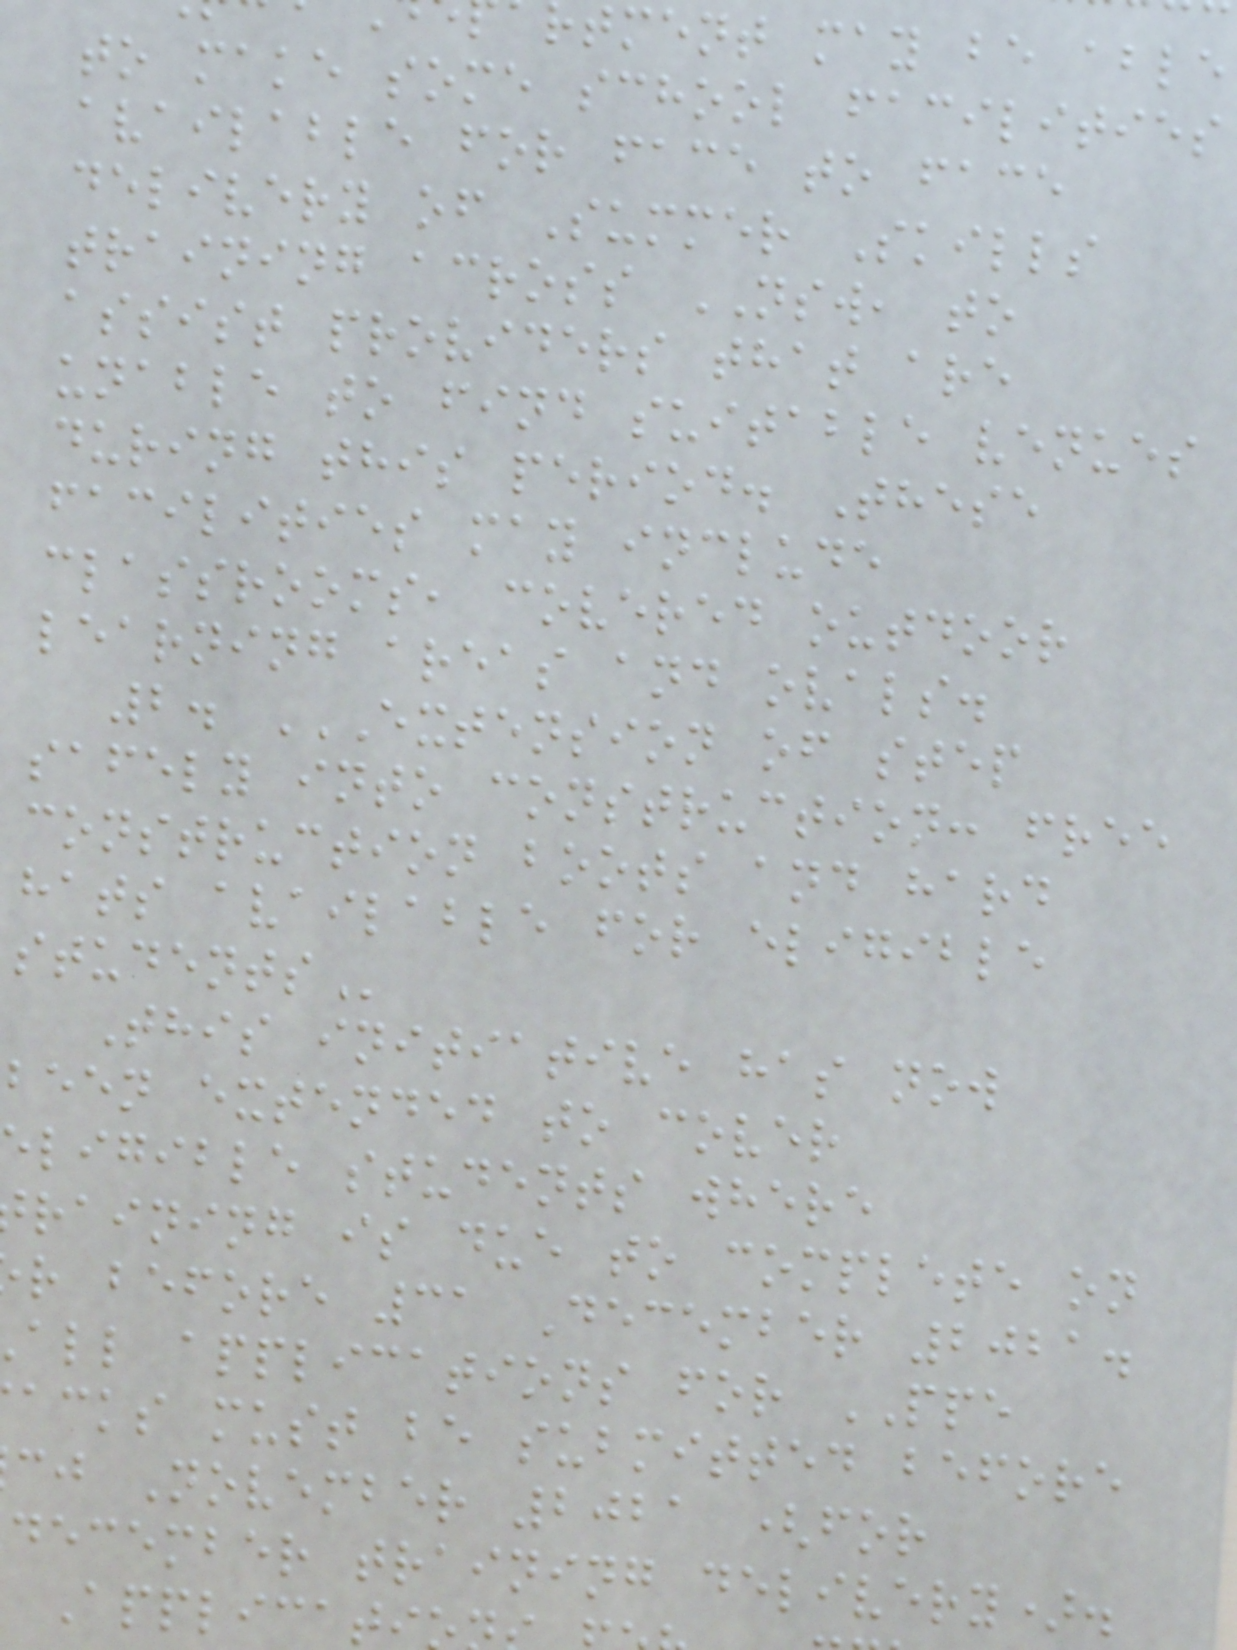tment may be able
to make some school facilities
available for face to face
delivery of Summer Skills
training across NSW, to
assist providers that are
unable to find suitable venues
during this period. These
facilities may include
classrooms, covered outdoor
learning areas and ovals.
2. EXTENSION OF STEP
safely into construction: free
construction boots and hard
hats available for eligible
This initiative has now
been extended to cover
eligible students where
raining is due to complete on
r before 31 December 2021.
all applications for PPE
acks must be submitted before
cj November 2021 (for
december training delivery).
Applicat
